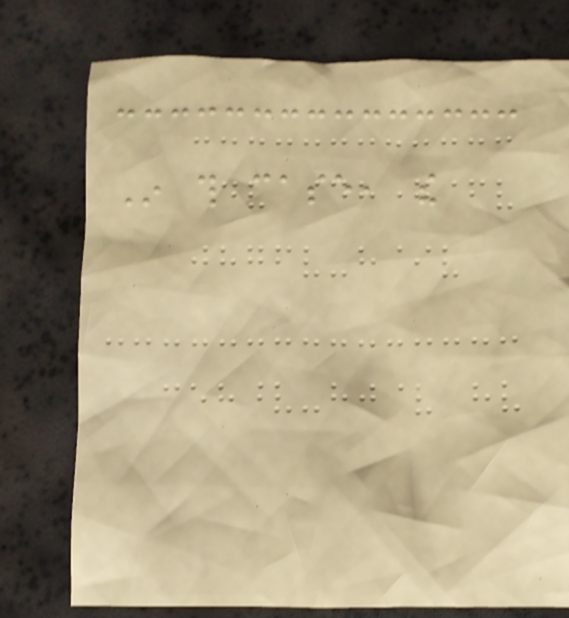In this case, the
